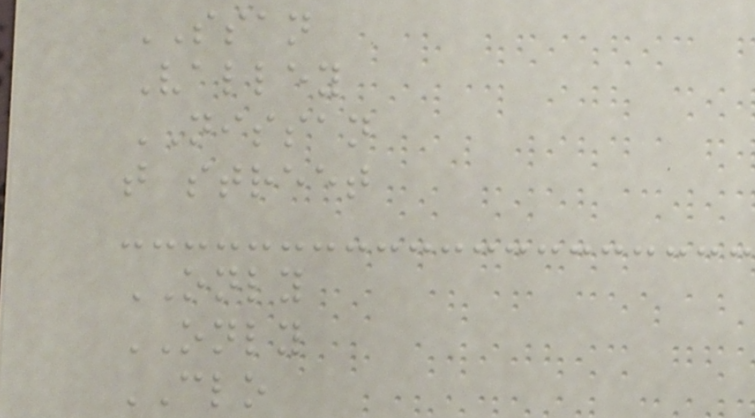SSAN
Valley
NISSAN
t street
ONLY
ONLY
CLO
